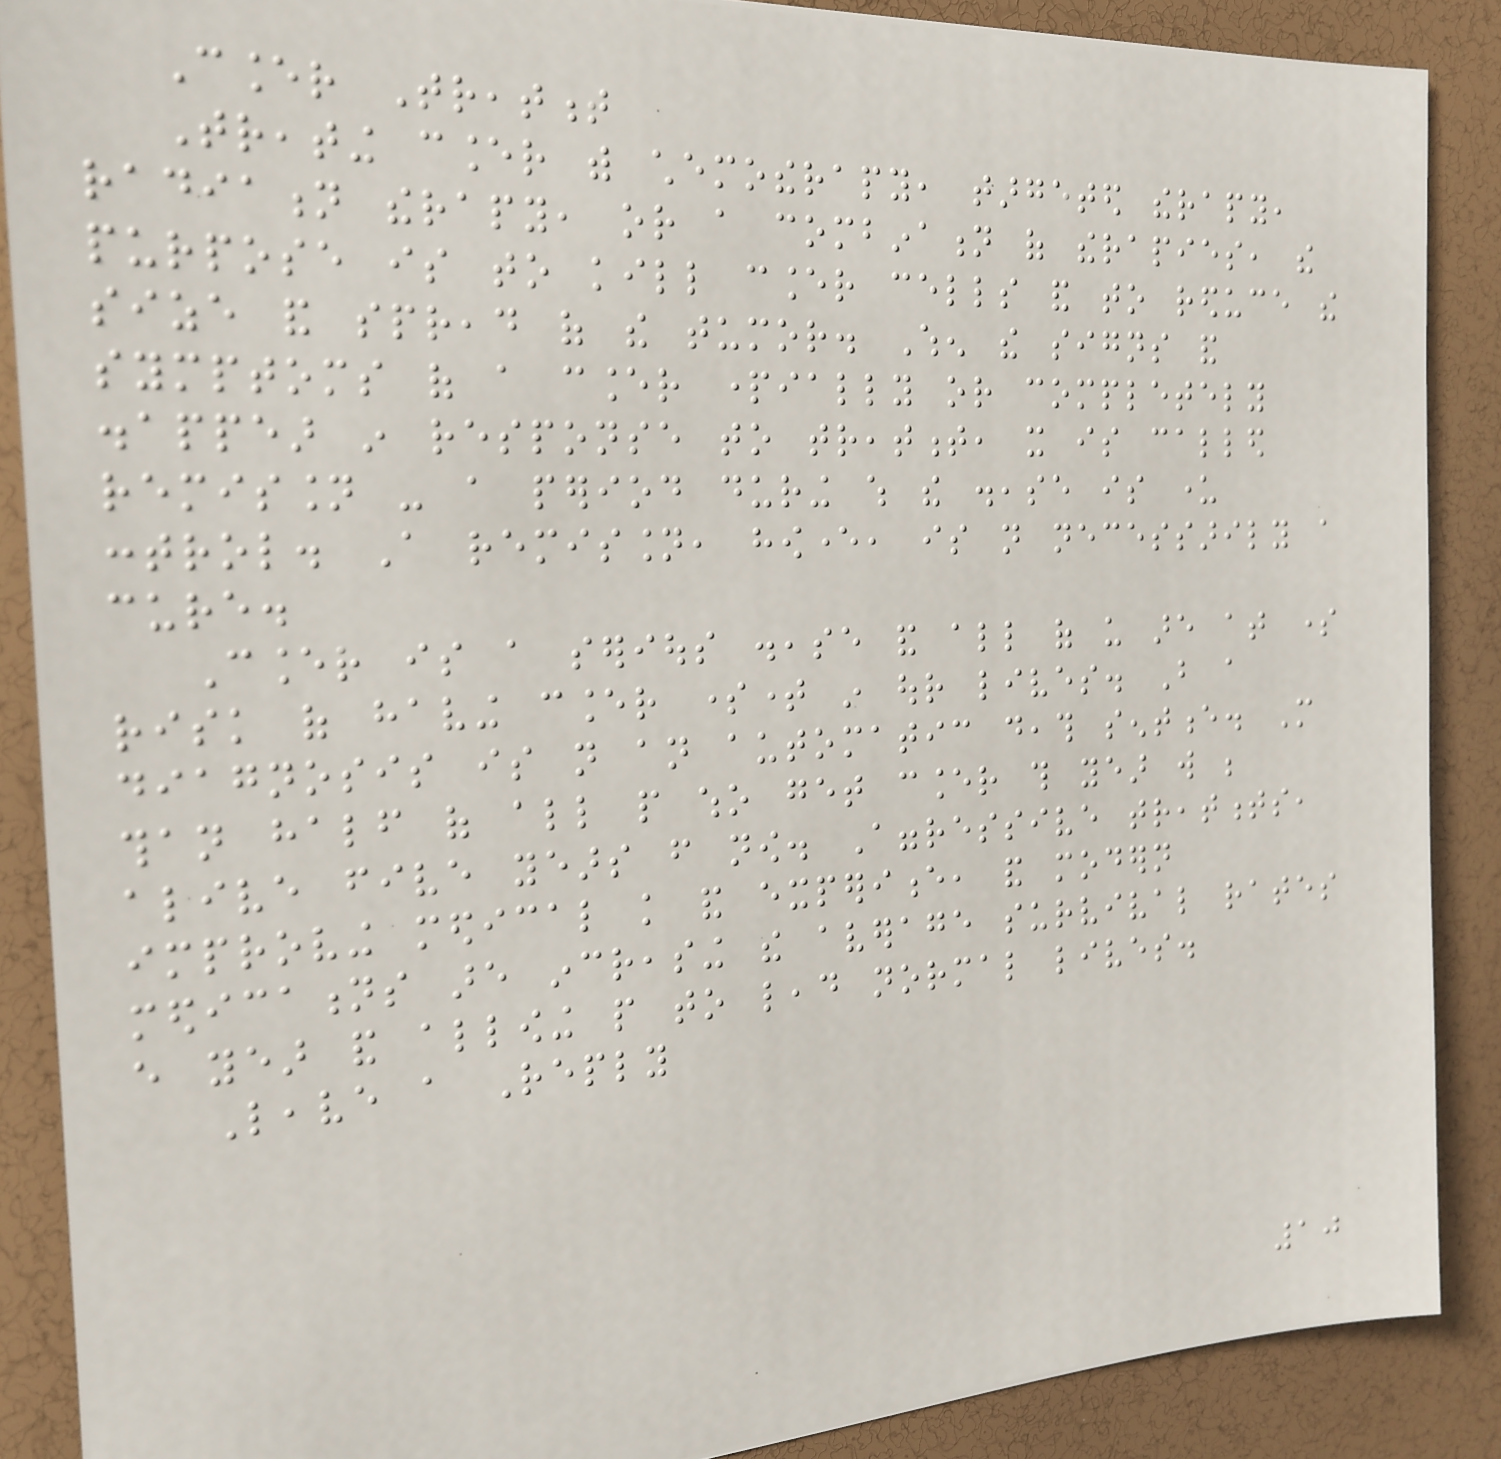Cancer Treatment
Treating cancer with chemotherapy, targeted therapy,
radiation therapy, or a combination of therapies, the
purpose is to kill cancer cells and to reduce the
size and spread of the tumor. When the signs and
symptoms of a cancer partially or completely
disappear in response to treatment, it is called
remission - a period during which the disease is under
control. A remission, however, is not necessarily a
cure.
Cancer is a serious disease and all of us are at some
risk of having cancer sometime in our lives. But a
diagnosis is not an automatic death sentence. More
than half of all people who get cancer this year will be
alive five years from now. Aggressive treatments,
improving medical knowledge and experience, and modern
medications are increasing the average survival rates
every year and allowing people to lead normal lives.
Leave a Reply
10
